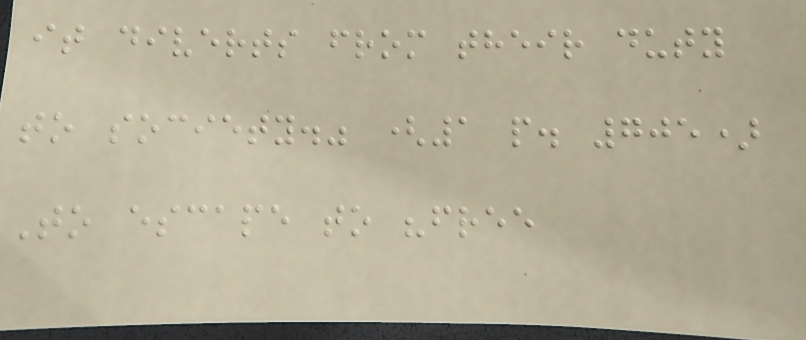it diverts from their duty
to society." (1 p. 705)
To escape to "free
